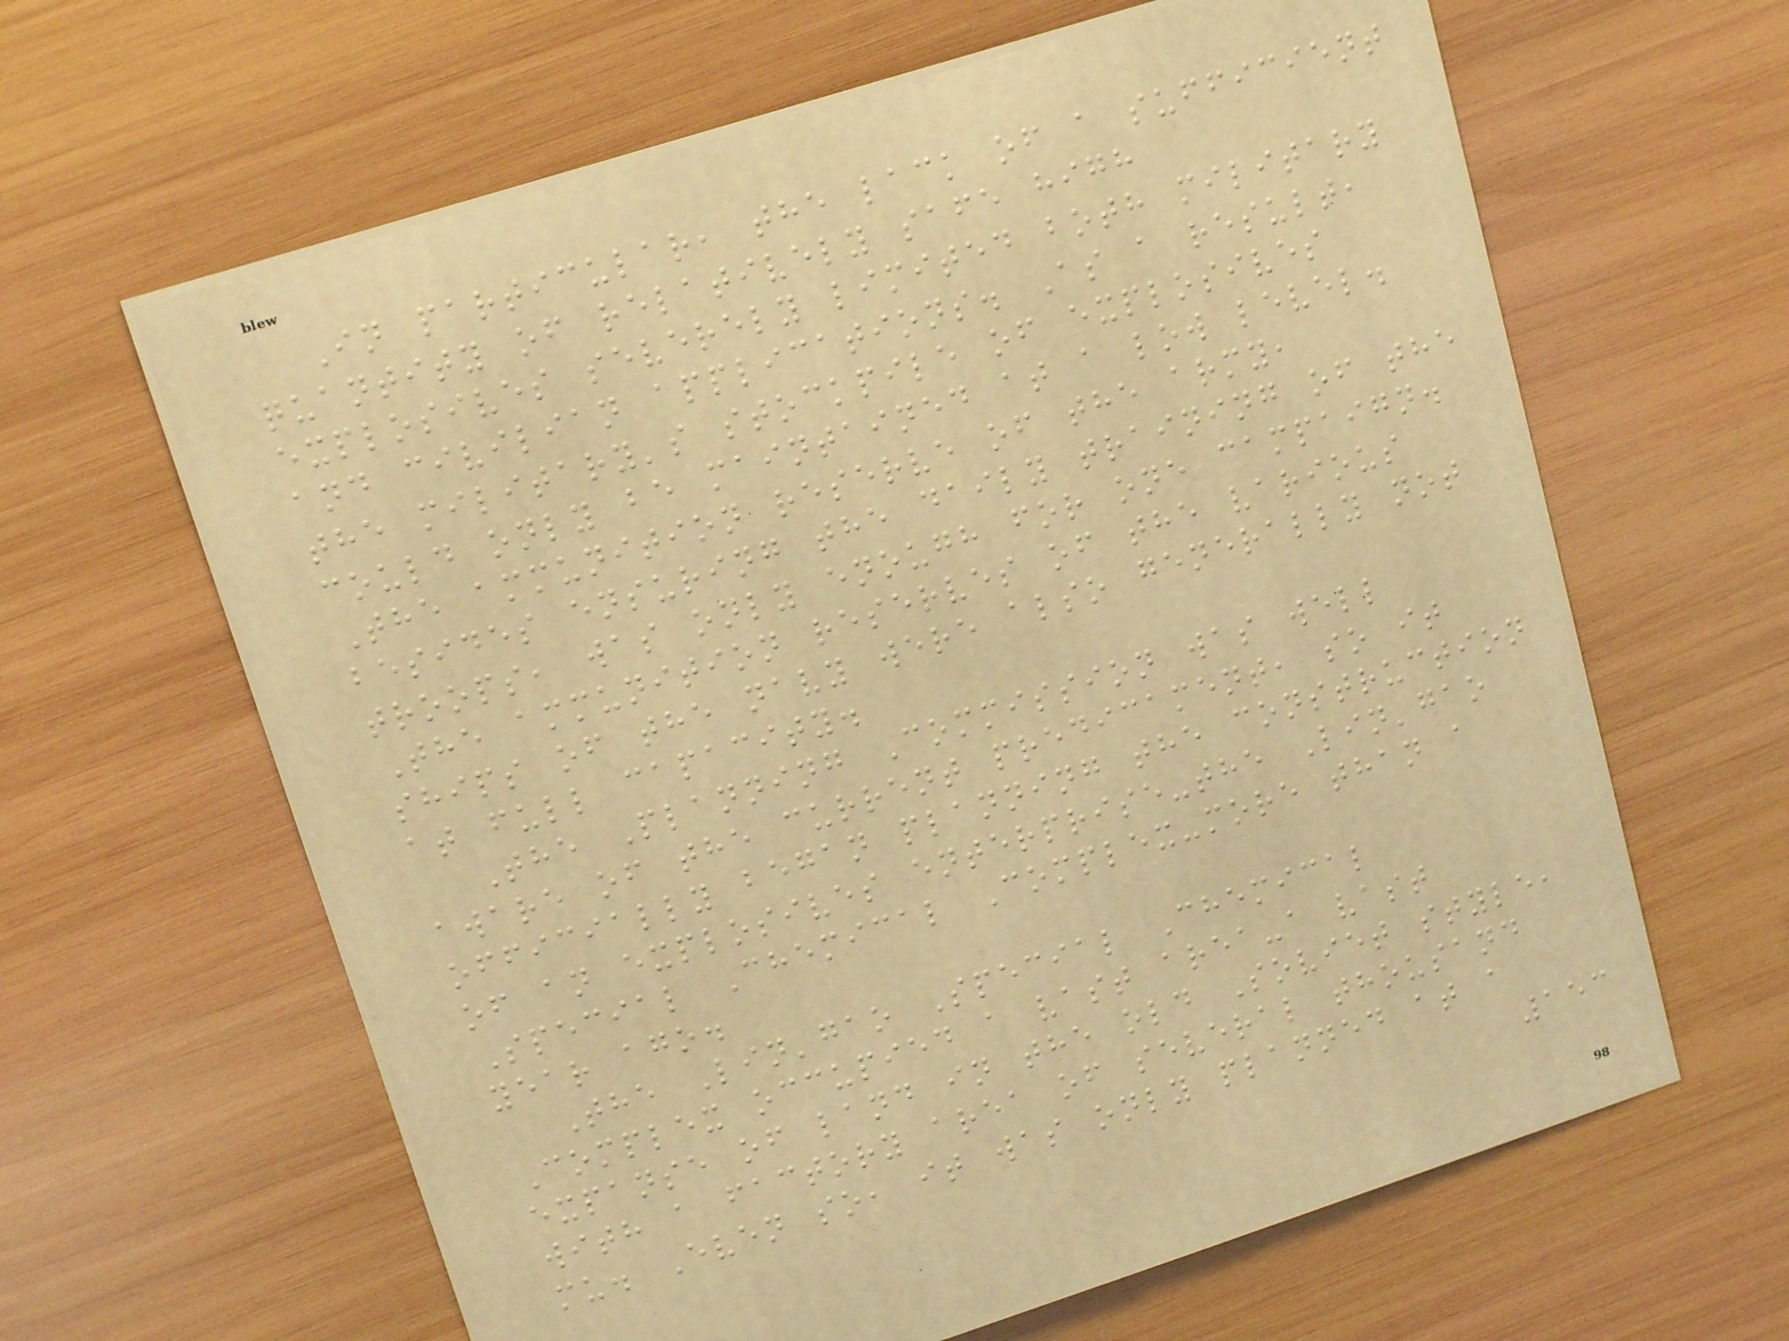In particular, the lack of a sufficient
quantity of relatively safe high
explosives severely limited both military
and civilian applications. As a result,
the military's stockpile of explosives
could only be maintained at a low level.
The ammunition reserve of the army,
besides ensuring the daily training of the
troops, was only enough for one campaign.
The ammunition reserves of the various
ships of the navy were also generally not
at full capacity.
The Planning Commission was well
aware of the current predicament, so it
officially began planning the construction
of an explosives enterprise-the Lin'gao
Special Chemical Complex-more than a
year ago.
The Lin'gao Special Chemical
Complex occupied a vast area-a vast
expanse of land in the old Soviet style,
with a factory area of several thousand
mu. Even so, it was only planned at a
153
